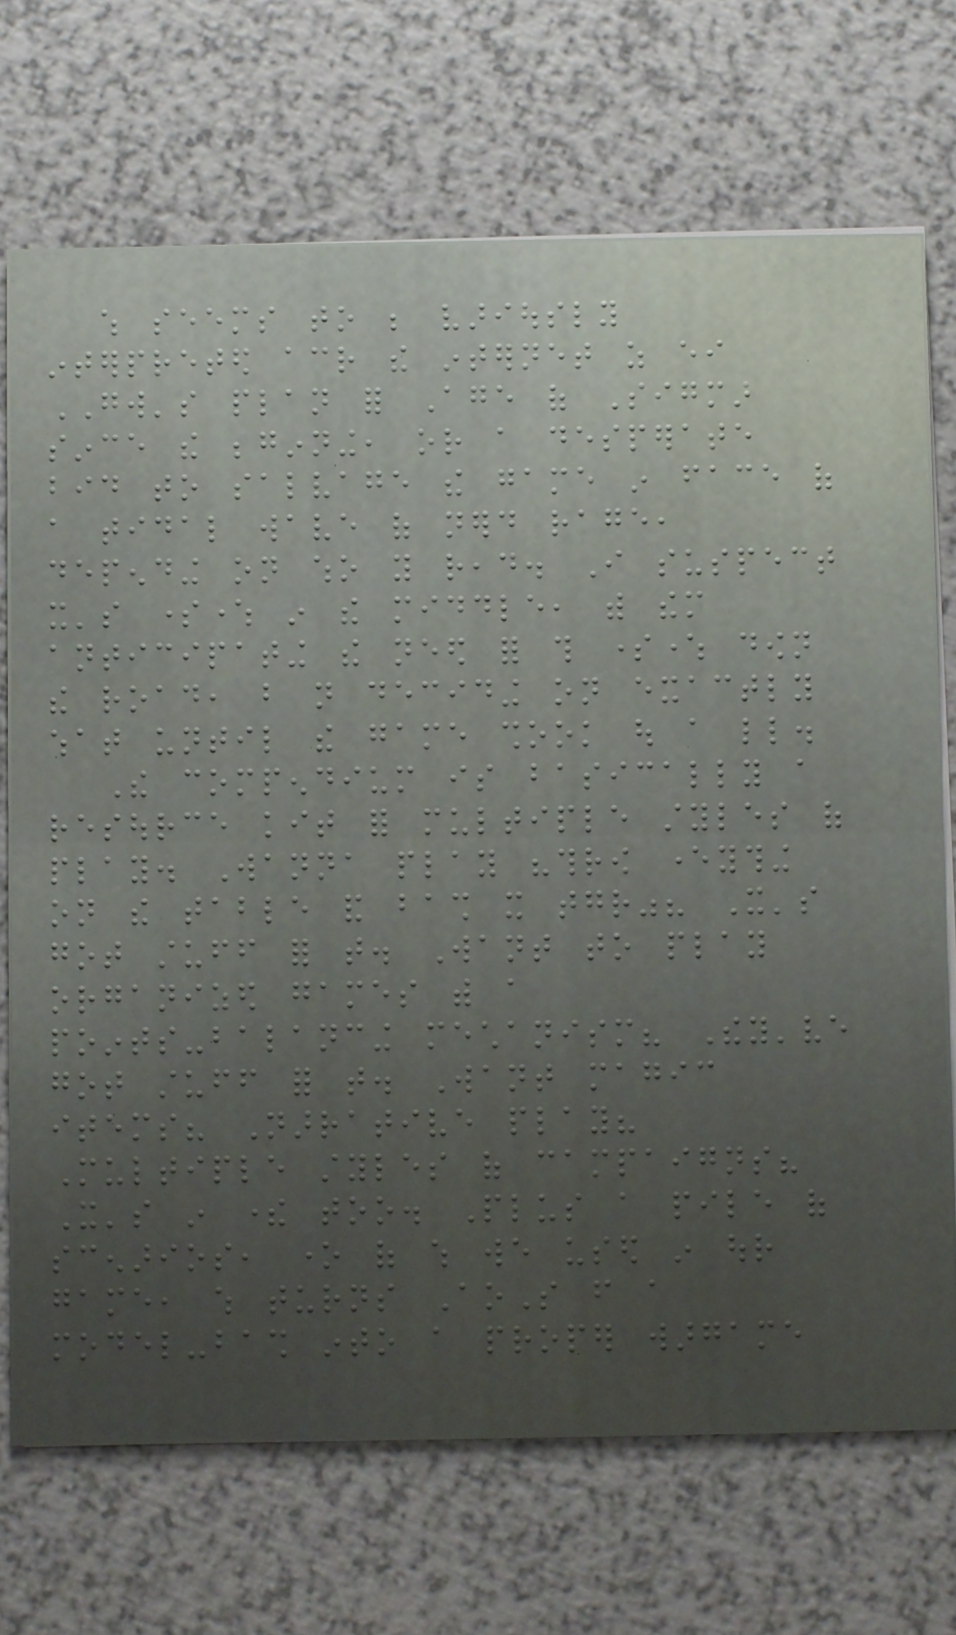which seems to be variously
interpreted across the internet as either
GW's plan for Age of Sigmar
since the beginning, or a desperate
bid to salvage the game in face of
a tidal wave of nerd rage,
depending on who you read. I suspect
it's somewhere in the middle, with them
anticipating the need for this somewhere down
the road, but not deciding on exactly
what until the game shook out a little.
The compendium is basically a
resource kit for multiple styles of
play. Wanna play "throw everything
on the table and bash it together"? It's
got stuff for that. Want to play
organized games with a
points-balancing mechanism? They've
got stuff for that. Want magic
items? Narrative play?
Multiple styles of campaigns?
It's in there too. Plus a pile of
scenarios, one of which we used in our
game, which turns AoS from a
model-bash into a proper wargame
